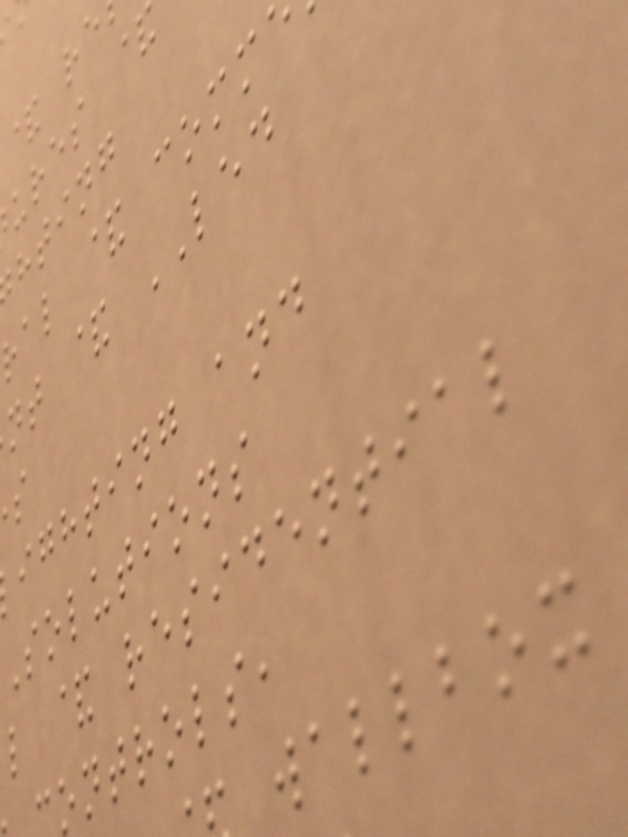ures &
hting
ral & comm
nt & LED
ighting and
Solutions
l & residential
ontrols,
wallbox
